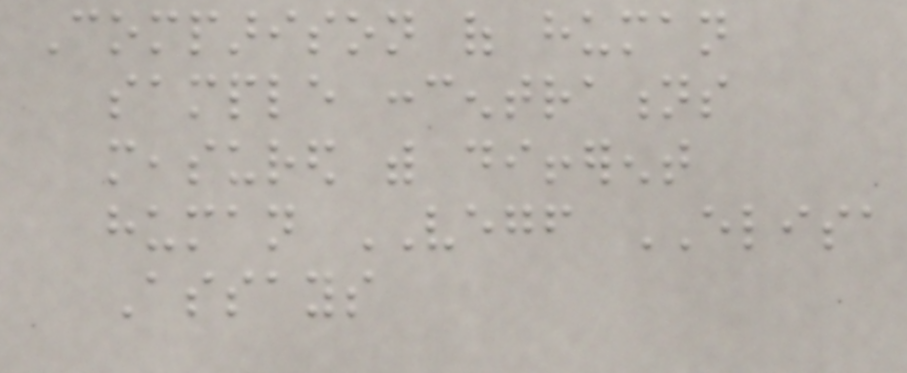Comparison of human
sample concentrations
measured with different
human VEGF ELISA
Assays
